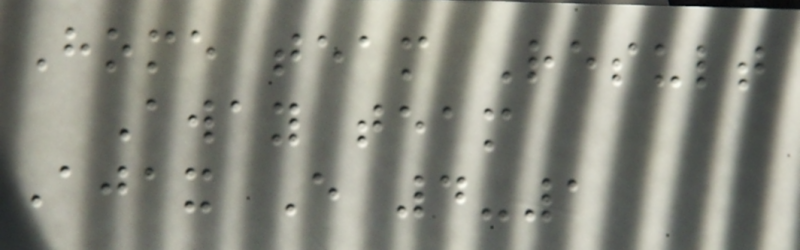Home team Result
Away team
Ajax E 4-1
